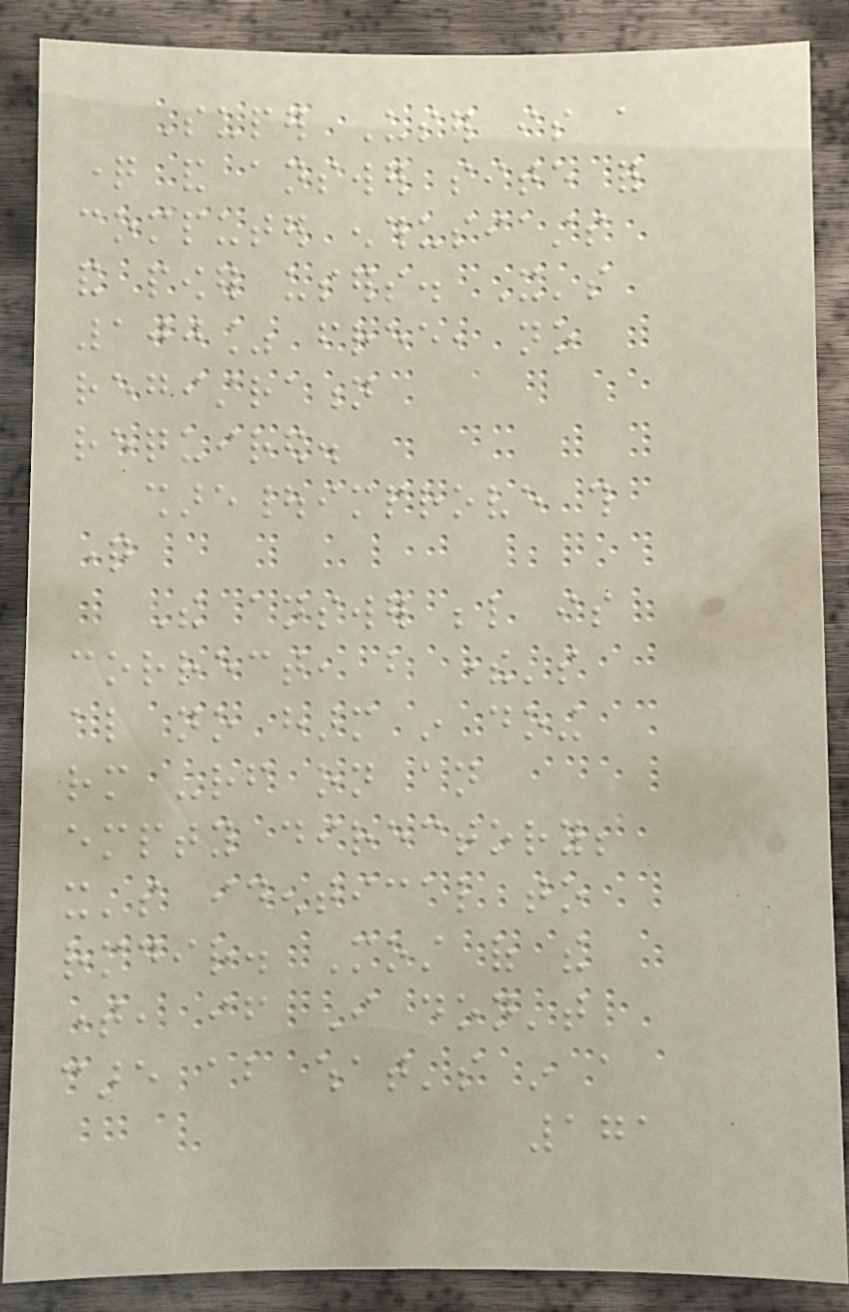Super User is a
question and answer site for
computer enthusiasts
and power users. It's
100% free, no
registration
required.
share|improve this
question
The answer below is
correct, but there's
also no harm in doing
rm -rf on an
empty directory;
it's identical to
rmdir. Most of the
time, if I don't
care about what's in a
171
